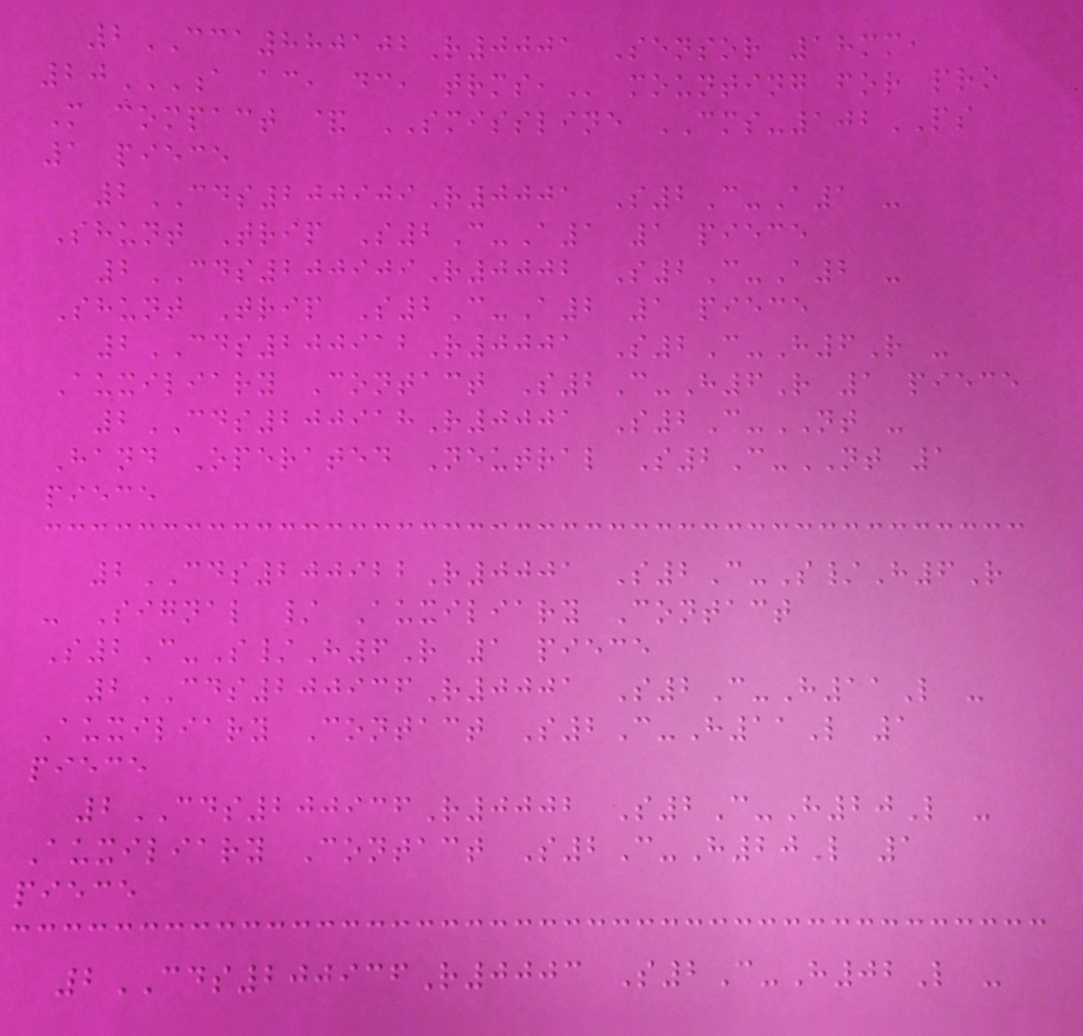2CCA880102R0001 Sensor 18mm,
20A AC, DC, TRMS, mounting for pro
M compact & SMISSLINE CMS-102PS
1 piece
2CDS200909R0001 S2C-A1 -
Shunt Trip S2C-A1 1 piece
2CDS200909R0002 S2C-A2 -
Shunt Trip S2C-A2 1 piece
2CDS200912R0001 S2C-H6R -
Auxiliary Contact S2C-H6R 1 piece
2CDS200918R0001 S2C-NT -
Hand Operated Neutral S2C-NT 1
piece
2CDS200922R0001 S2C-S/H6R
- Signal / Auxiliary Contact
S2C-S/H6R 1 piece
2CDS200936R0001 S2C-H11L -
Auxiliary Contact S2C-H11L 1
piece
2CDS200936R0002 S2C-H20L -
Auxiliary Contact S2C-H20L 1
piece
2CDS200936R0003 S2C-H02L -
